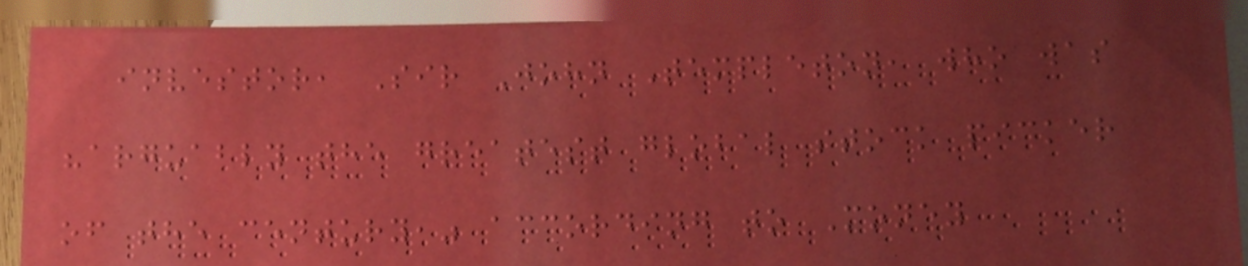investor, Sir John Templeton, who was
"arguably the greatest global stock picker
of the century," according to Money
